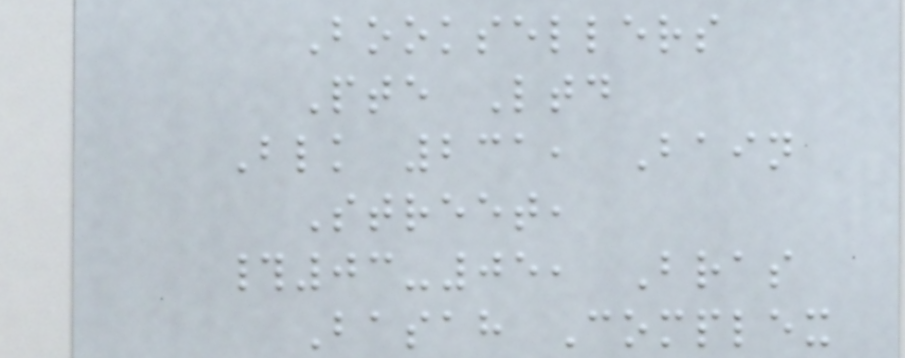Booksellers
Pte Ltd
Blk 231, Bain
Street,
#03-05, Bras
Basah Complex
